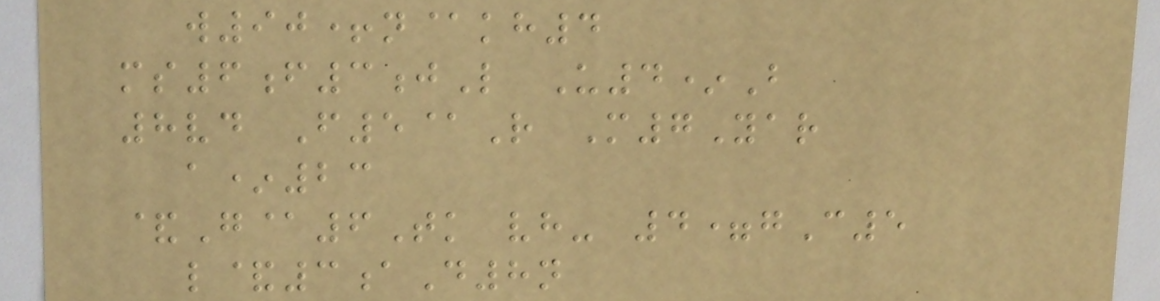w90+n@kh4
ms6f3jL U4*B
8vd F5@R M7Yar
a*23
&G@6Tk vh- 4=gC5
l&3aD8n
